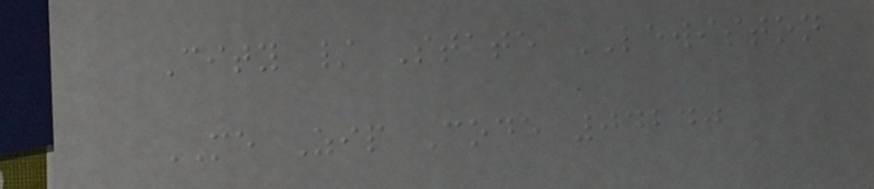City / State LEWISTON
ME Zip Code 04240
